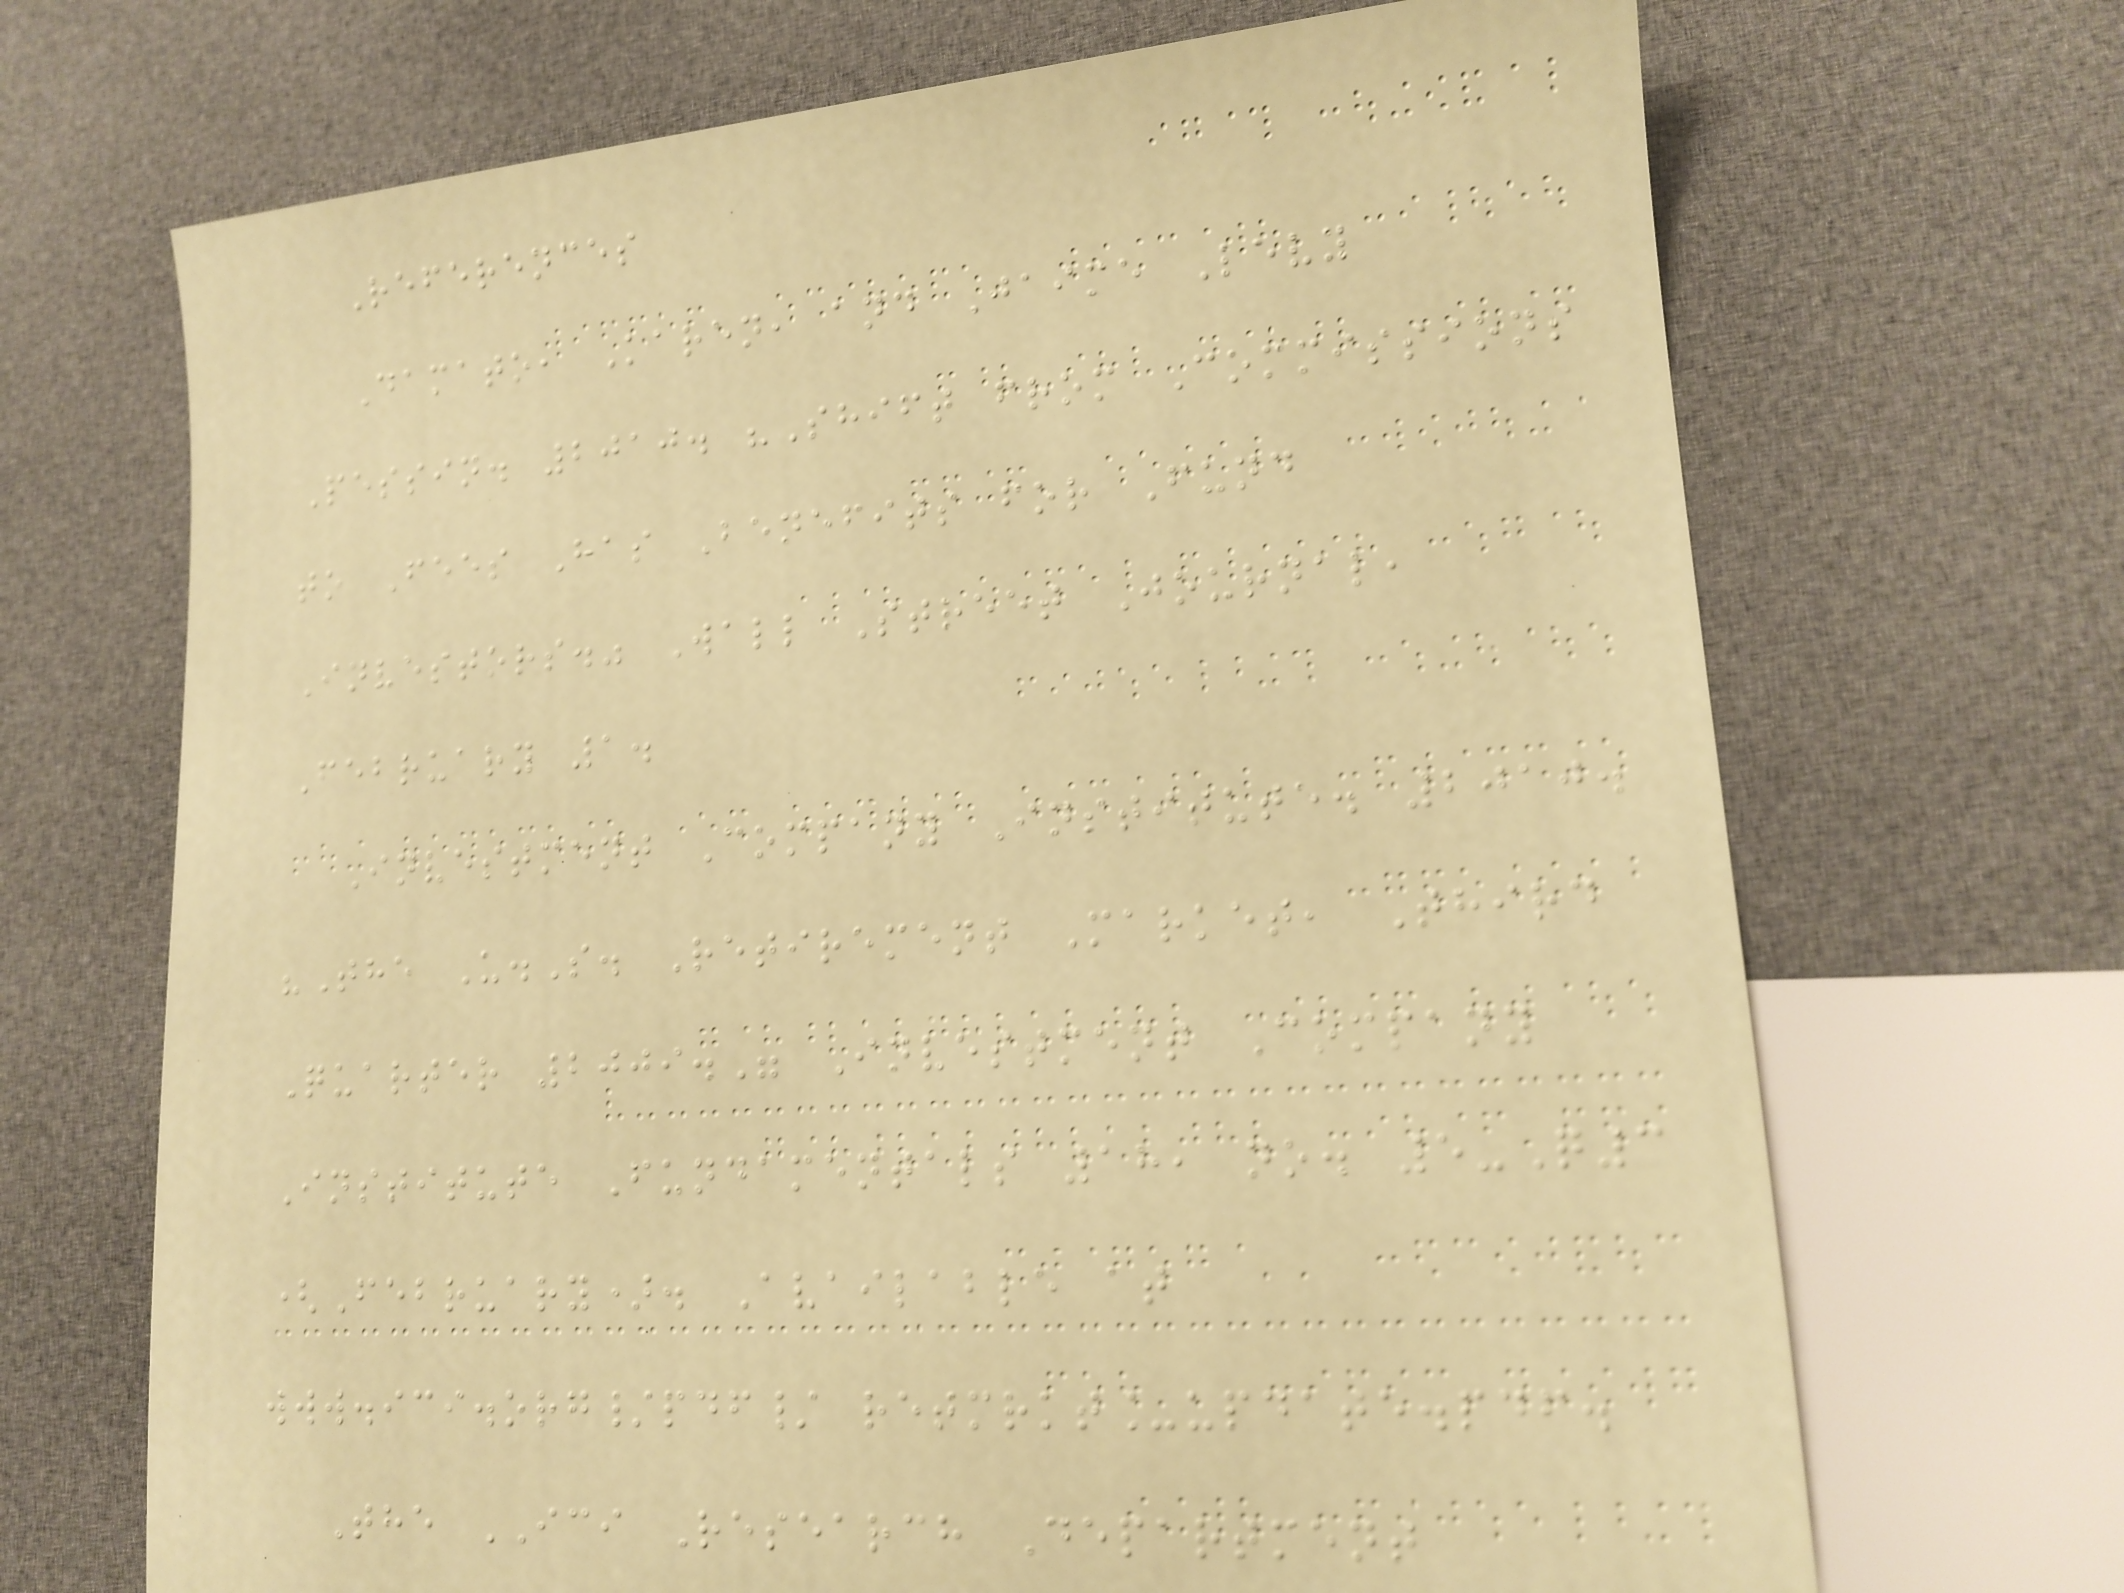References
Damato, Karen, and Jaime Levy
Pessin. 2010. "Shift from Commissions
to Fees Has Benefits for Fund
Investors." Wall Street Journal,
February 1.
Investment Company Institute. 2010.
"The U.S. Retirement Market, Third
Quarter 2009." Investment Company
Institute Fundamentals 18, no. 5-Q3
(February). Available at
www.ici.org/pdf/ retmrkt_update.pdf.
The ICI Research Department
